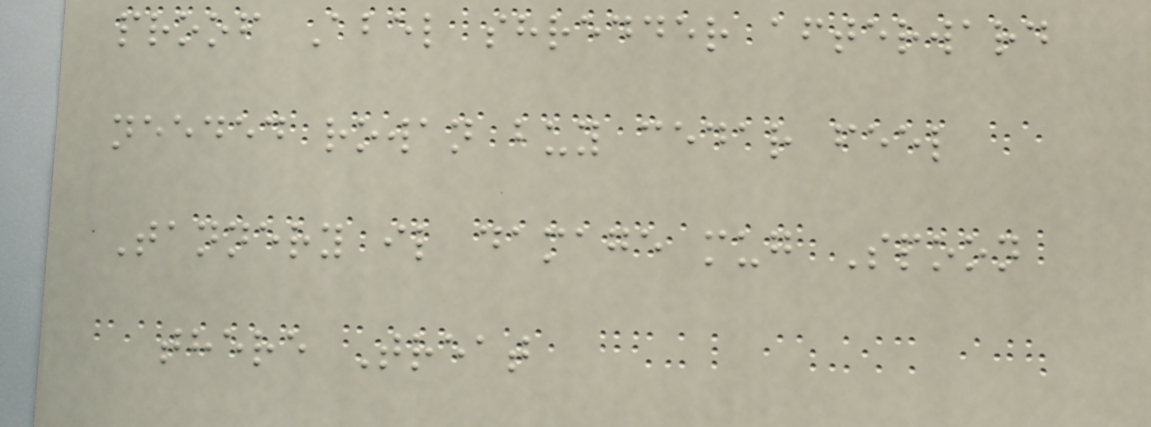proof Abel shredder afterward
needed rowan buy cedar feel
Tannery il damage mug Spoon
there Treat
